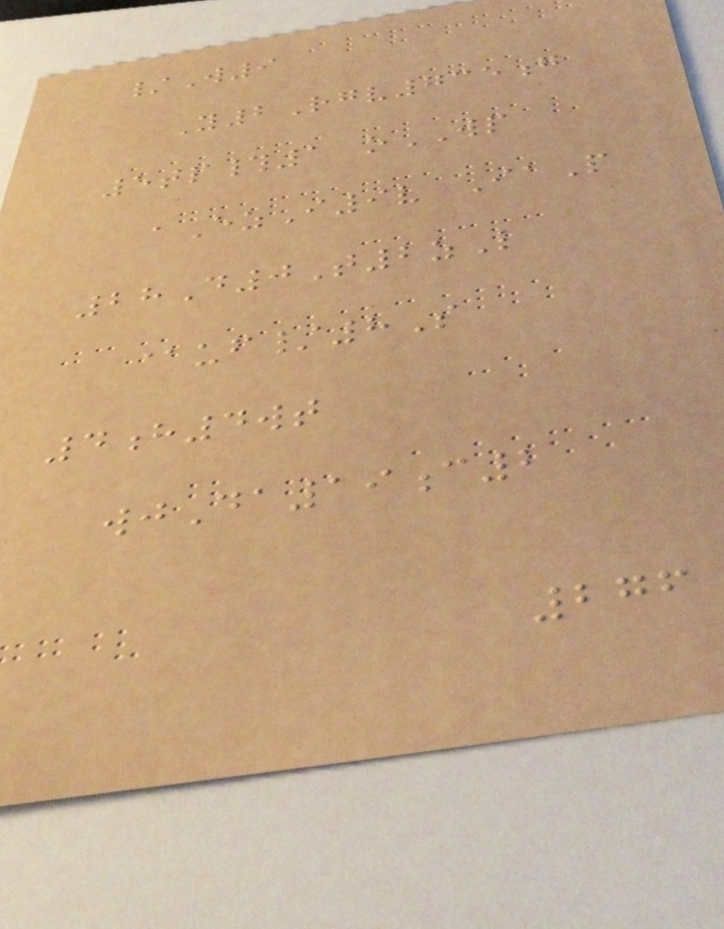/W9
Y2Rgv735g
5tp#1 oWP
aEzI9v IaP
28D0T2zL
@uf/8S
4h4wt
wjDa19c2
276
